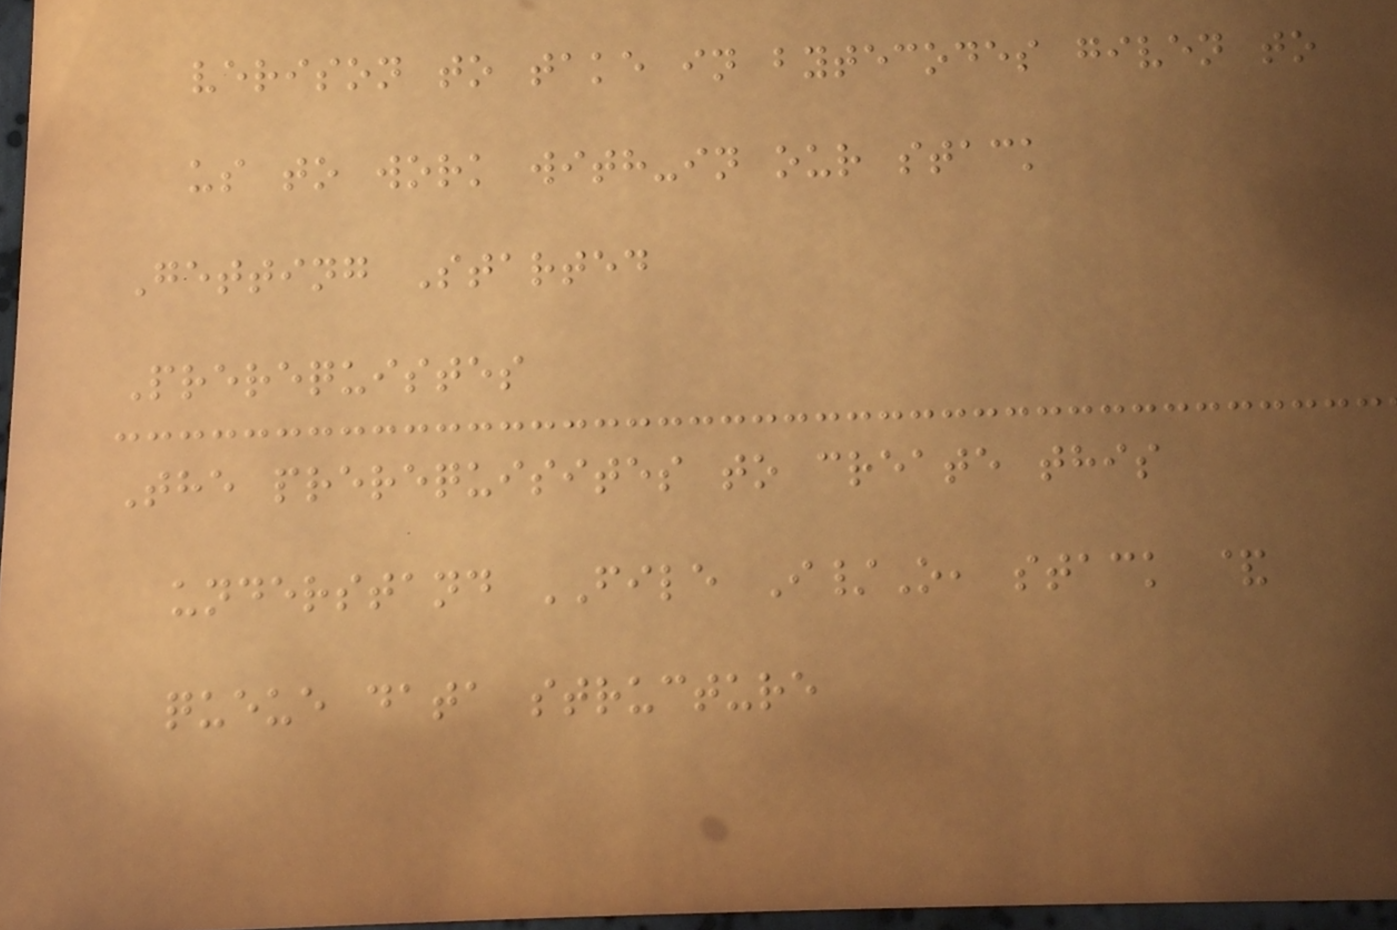verison to take in bytecodes given to
us to work with-in our stack
Getting Started
Prerequistes
The prerequisites to create this
understand FILE I/O, stack &
queue data structure
